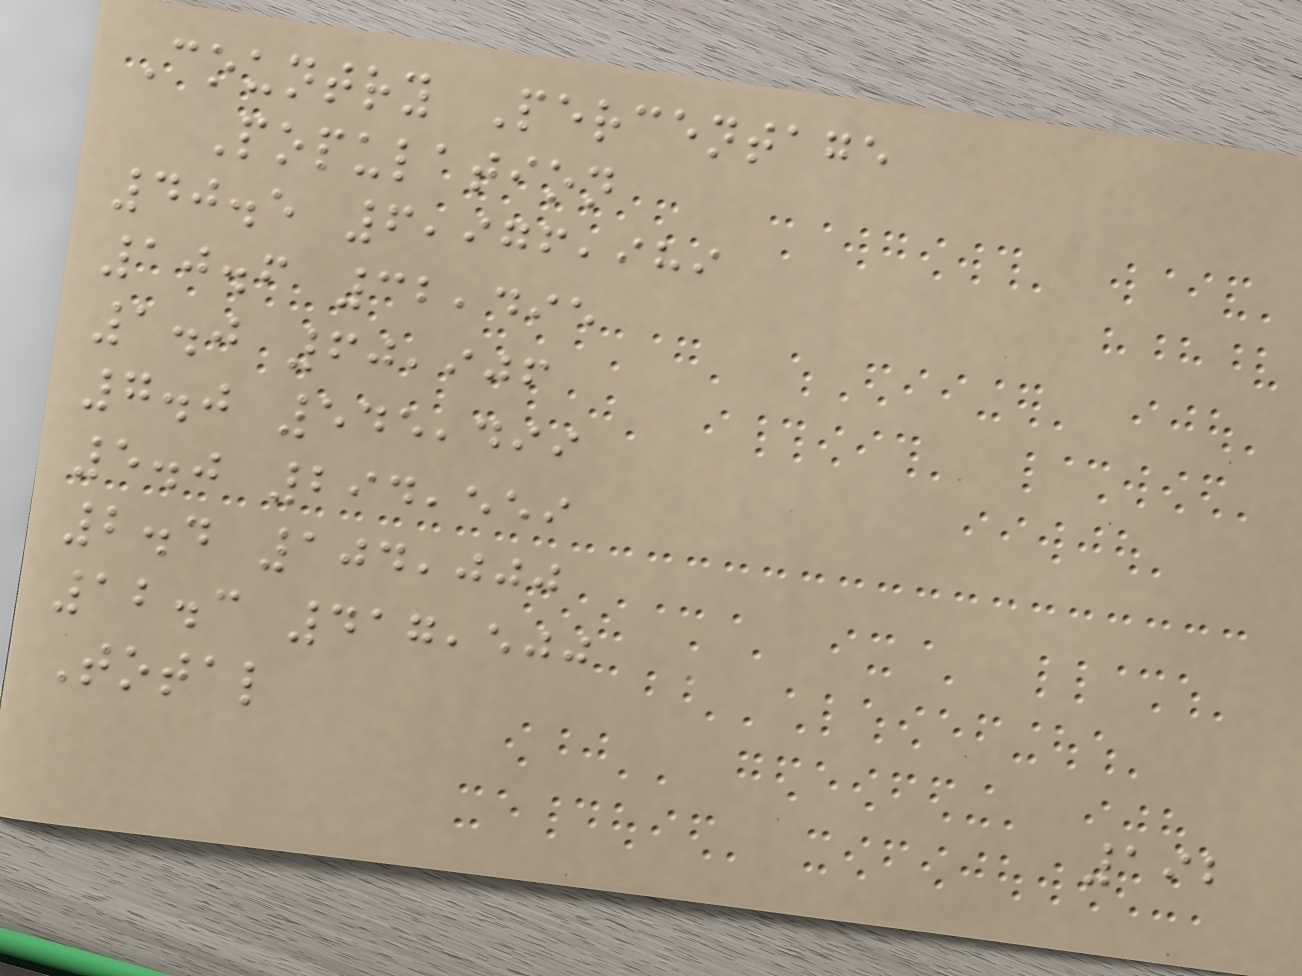Country Percentage
Population
40.5 6,976,989
10.6 32,495
1.0 60,906
7.0 545,499
5.0 294,559
2.4 104,000
12.3 417,500
Total
192
